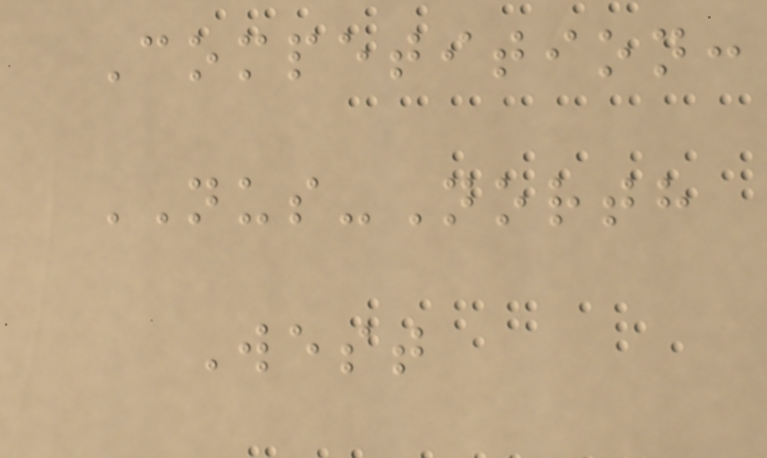Competition:
NUS-North
West
